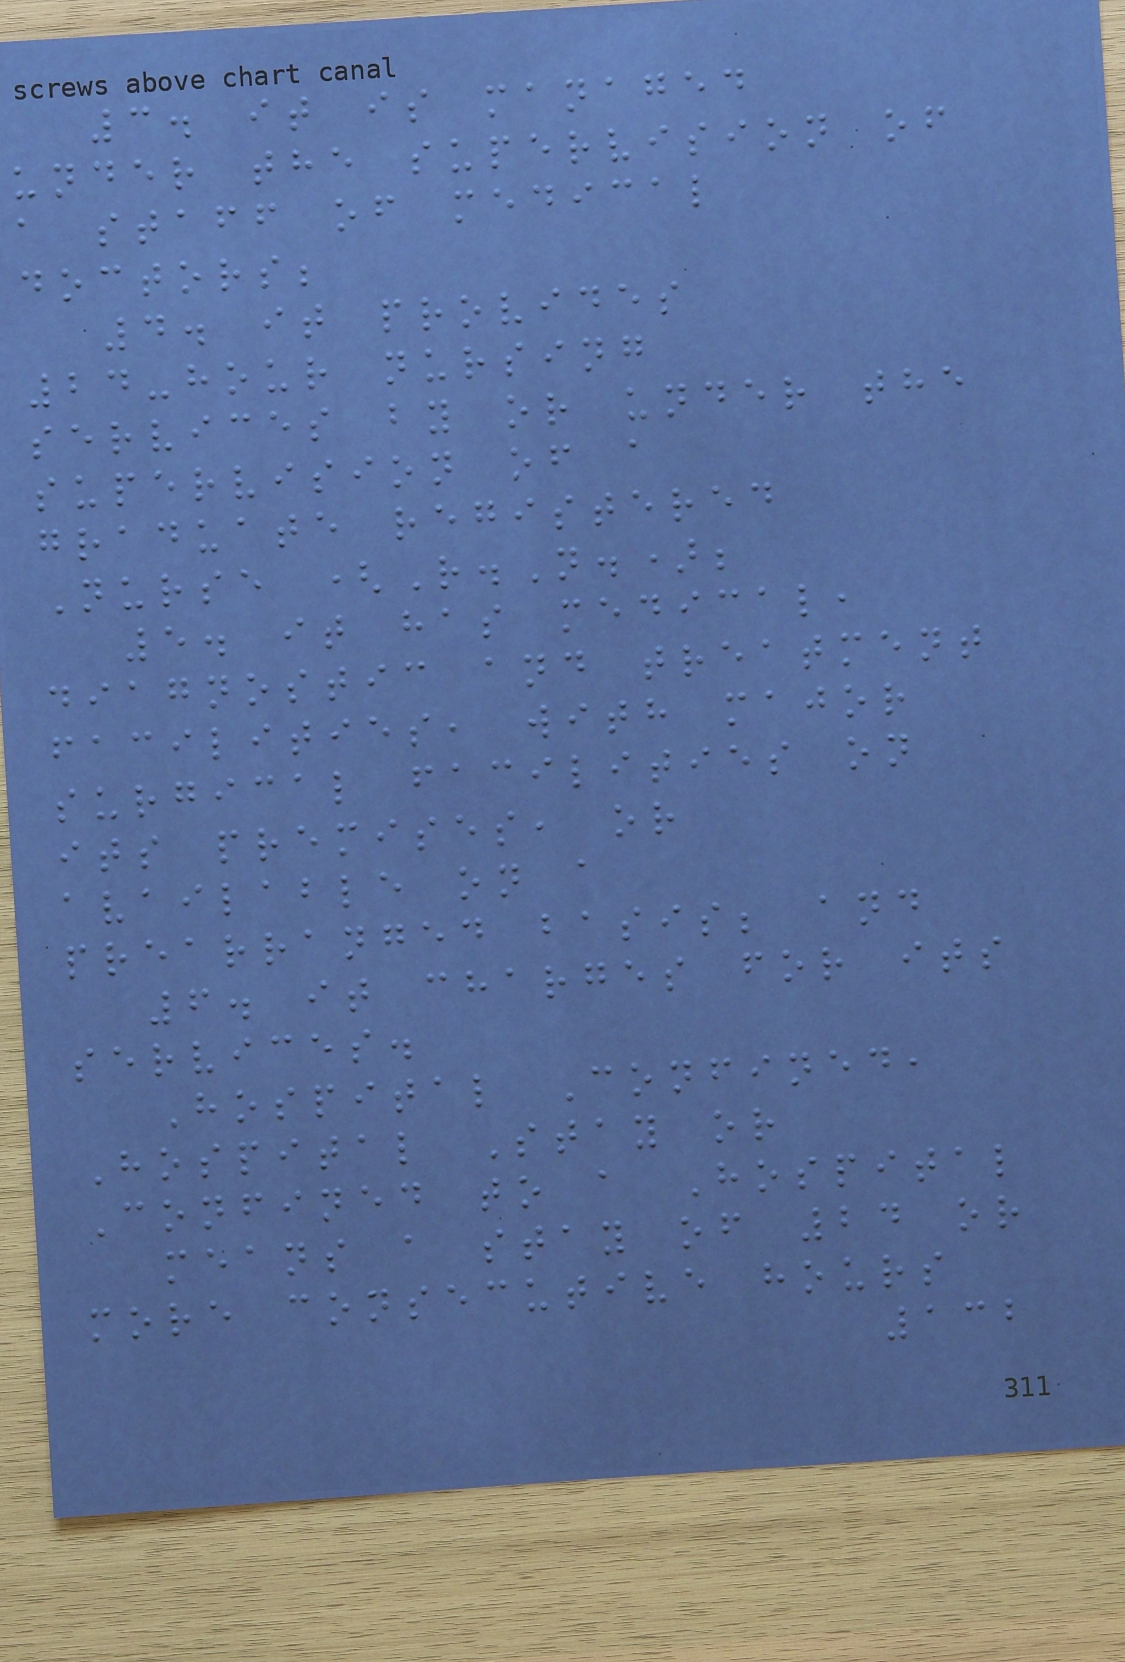3. it is managed
under the supervision of
a staff of medical
doctors;
4. it provides
24-hour nursing
services by or under the
supervision of a
graduate registered
Nurse (R.N.);
5. it has medical,
diagnostic and treatment
facilities, with major
surgical facilities on
its premises, or
available on a
prearranged basis; and
6. it charges for its
services.
Hospital Confined,
Hospital Stay or
Confined to a Hospital
means a stay of 24 or
more consecutive hours
132
